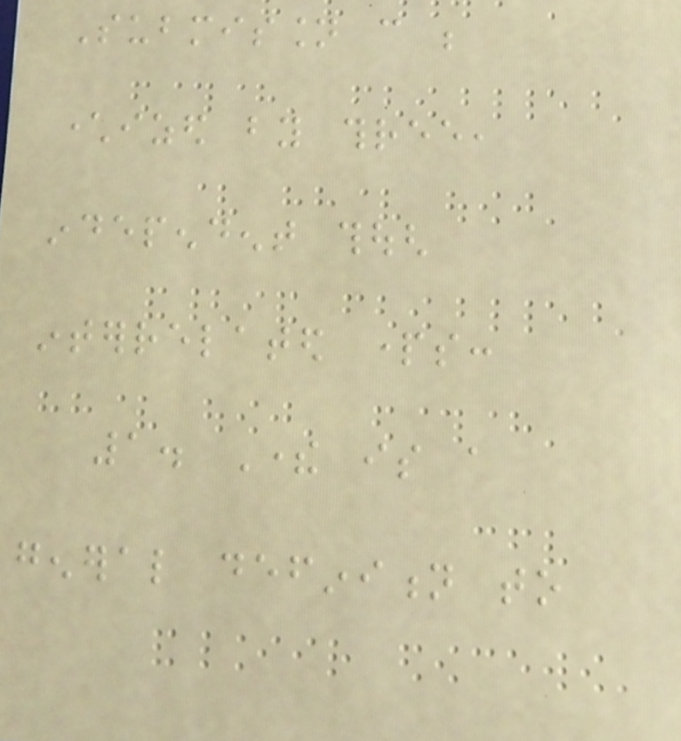Submission can be
characterized by three,
independent though
interrelated parts:
1. There is a
general definition to
